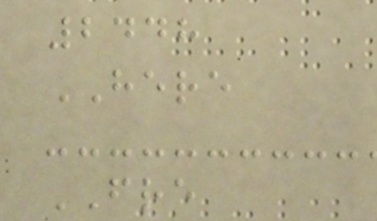2448
HERE
FRE
